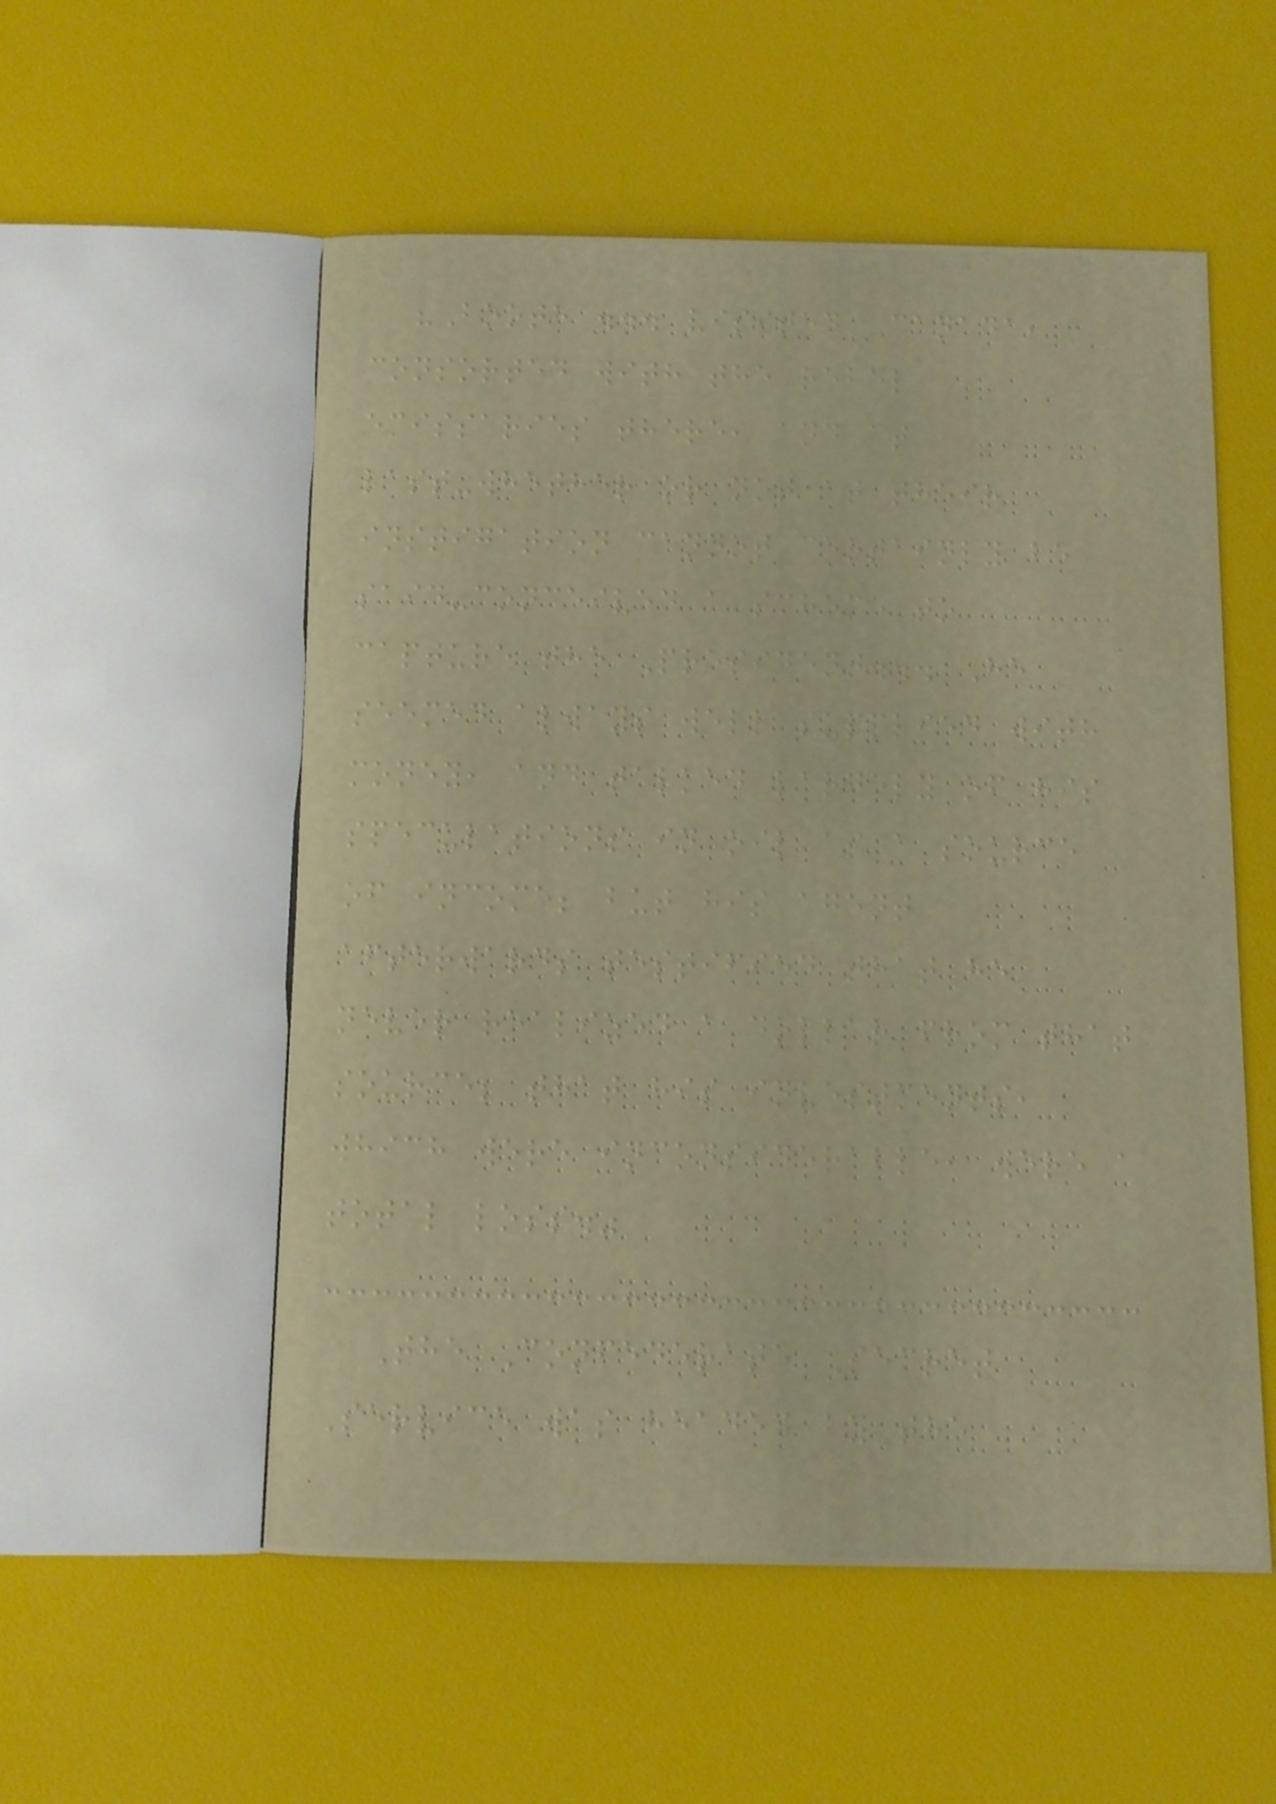"Booth ... visited Canada,
consorted with the rebel
emissaries there, and at
last-whether or not at their
instigation cannot certainly be
said-conceived a scheme to
capture the President... He
seemed always well supplied with
money, and talked largely of his
speculations in oil as a source
of income; but his agent
afterwards testified that he
never realized a dollar from that
source; that his investments,
which were inconsiderable, were a
total loss."
The Confederate Secret
Service was headed by the
